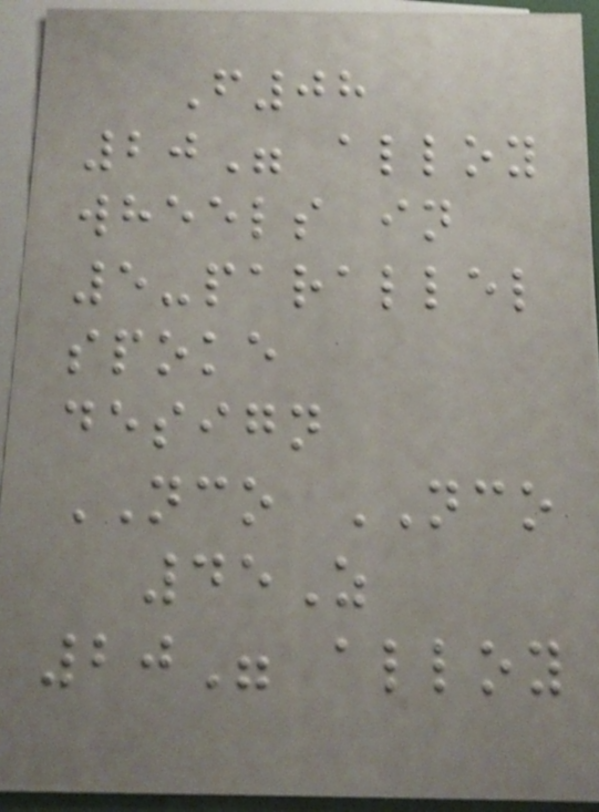F08
20" alloy
wheels in
5-parallel
spoke
design
NCO NCO
45Z
20" alloy
